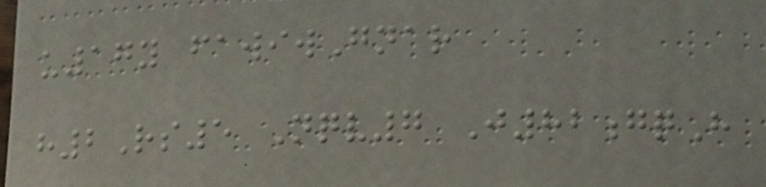u17y fawiwGnar
h2Rs5 Nqv7 J82gqH
